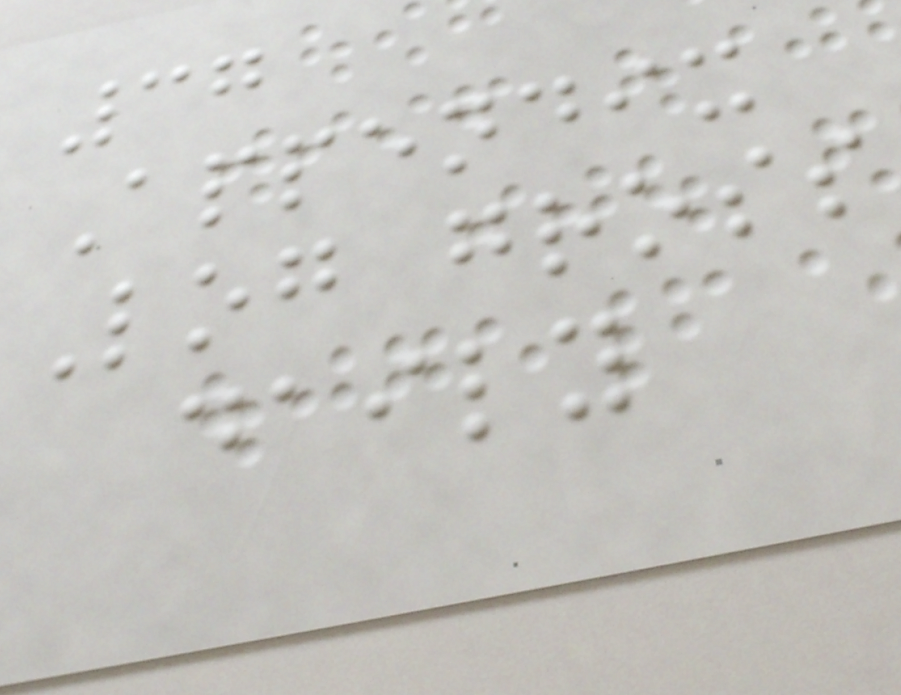37
Appendix
Log gross
daily
